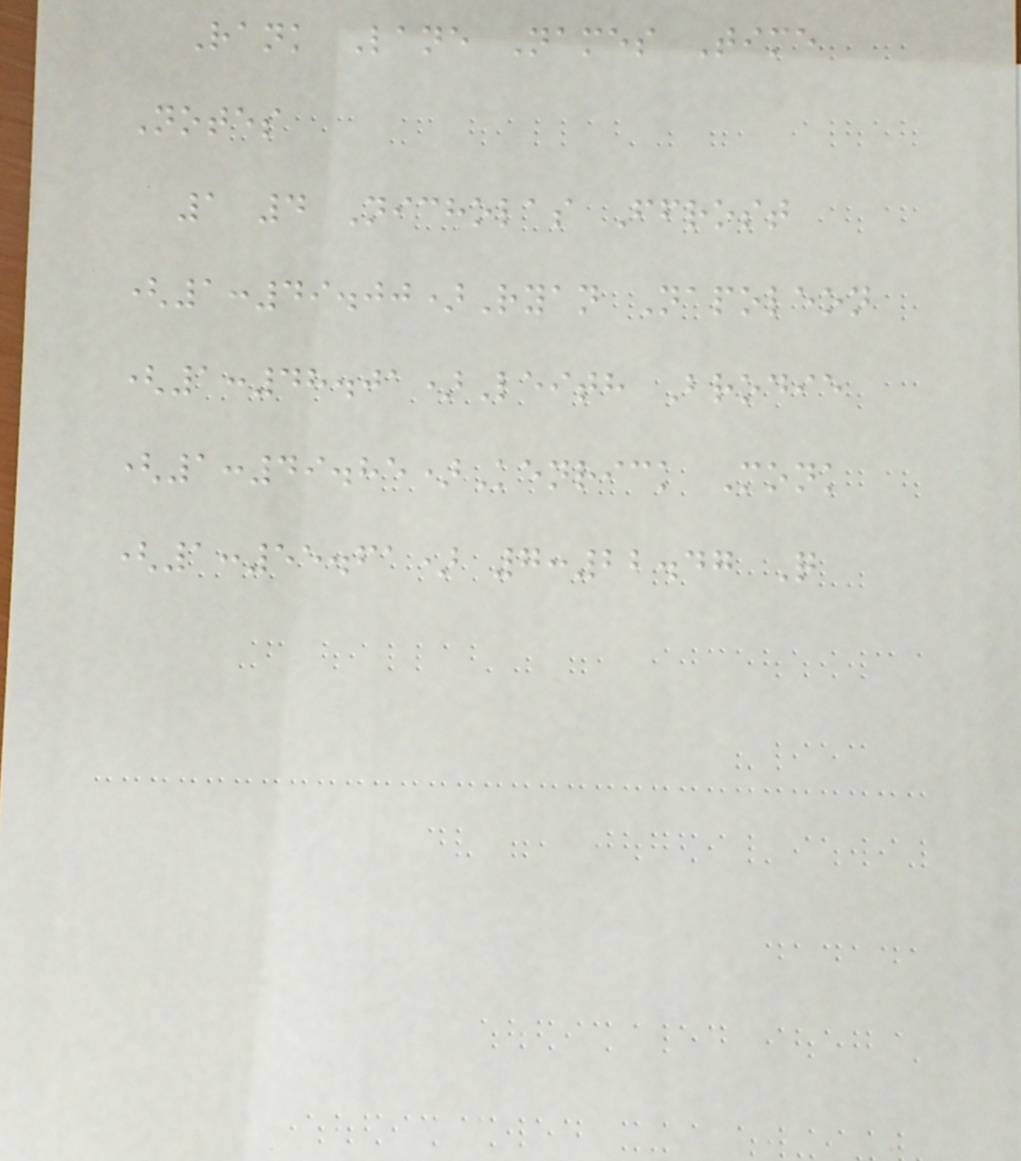Rank Lane Names Time
Notes
1 4 Nicholas Ffrost
(1:49.00)Ryan Napoleon
(1:48.01)Leith Brodie
(1:49.85)Kenrick Monk
(1:55.61) 7:22.47 Q
